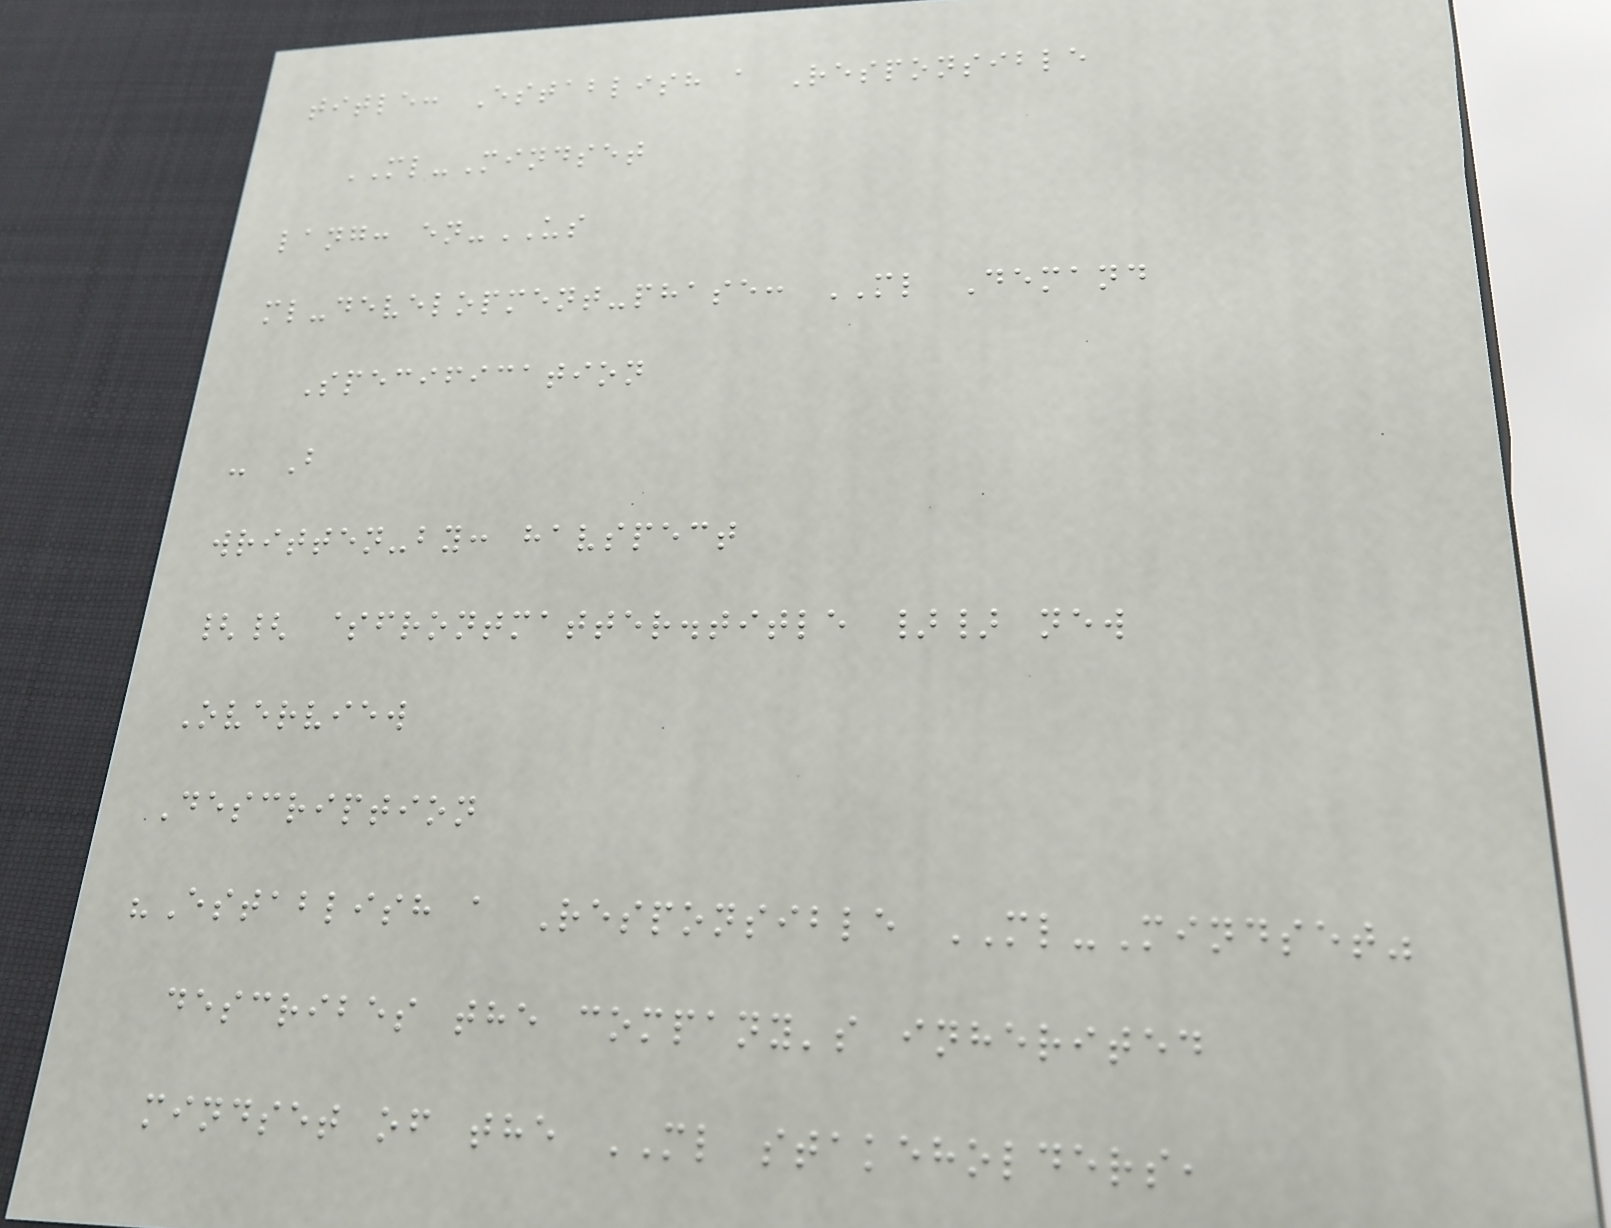title: Establish a Responsible
ML-Mindset
lang: en-US
ml-development-phase: ML Demand
Specification
- B
written-by: havspect
{{ $frontmatter.title }} new
Overview
Description
"Establish a Responsible ML-Mindset"
describes the company's inherited
mindset of the ML stakeholders,
